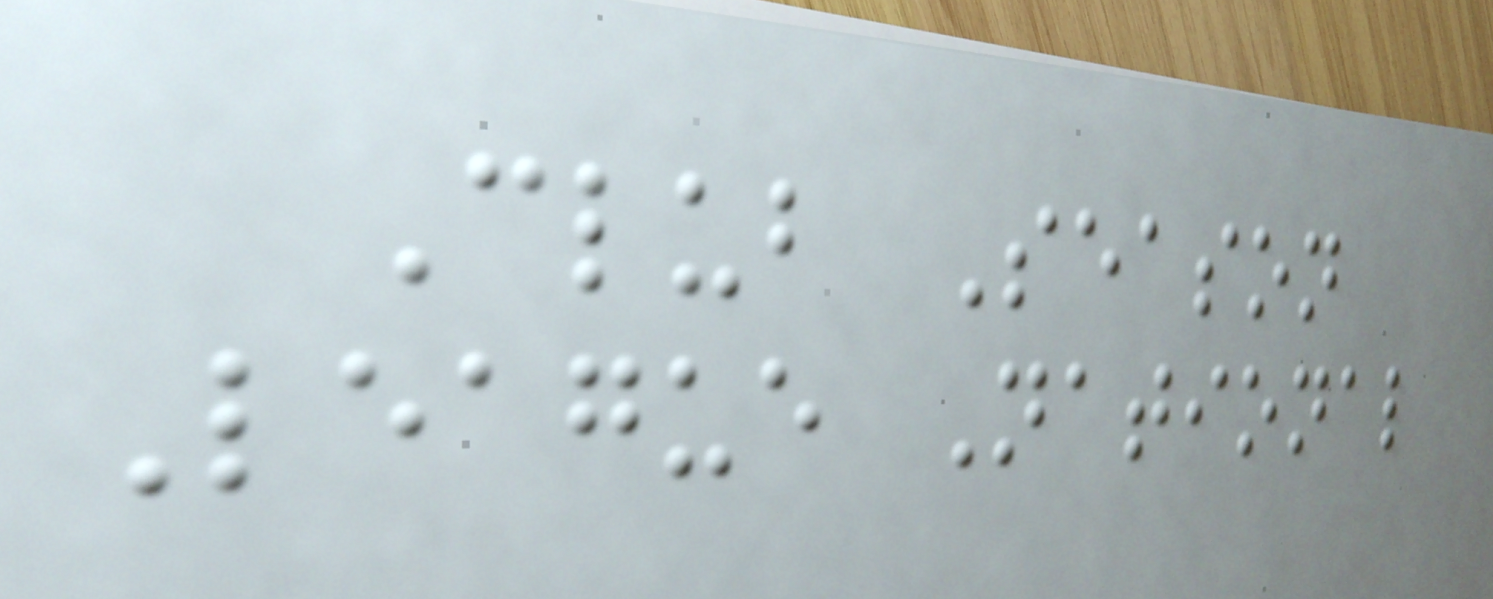Club Season
League National
